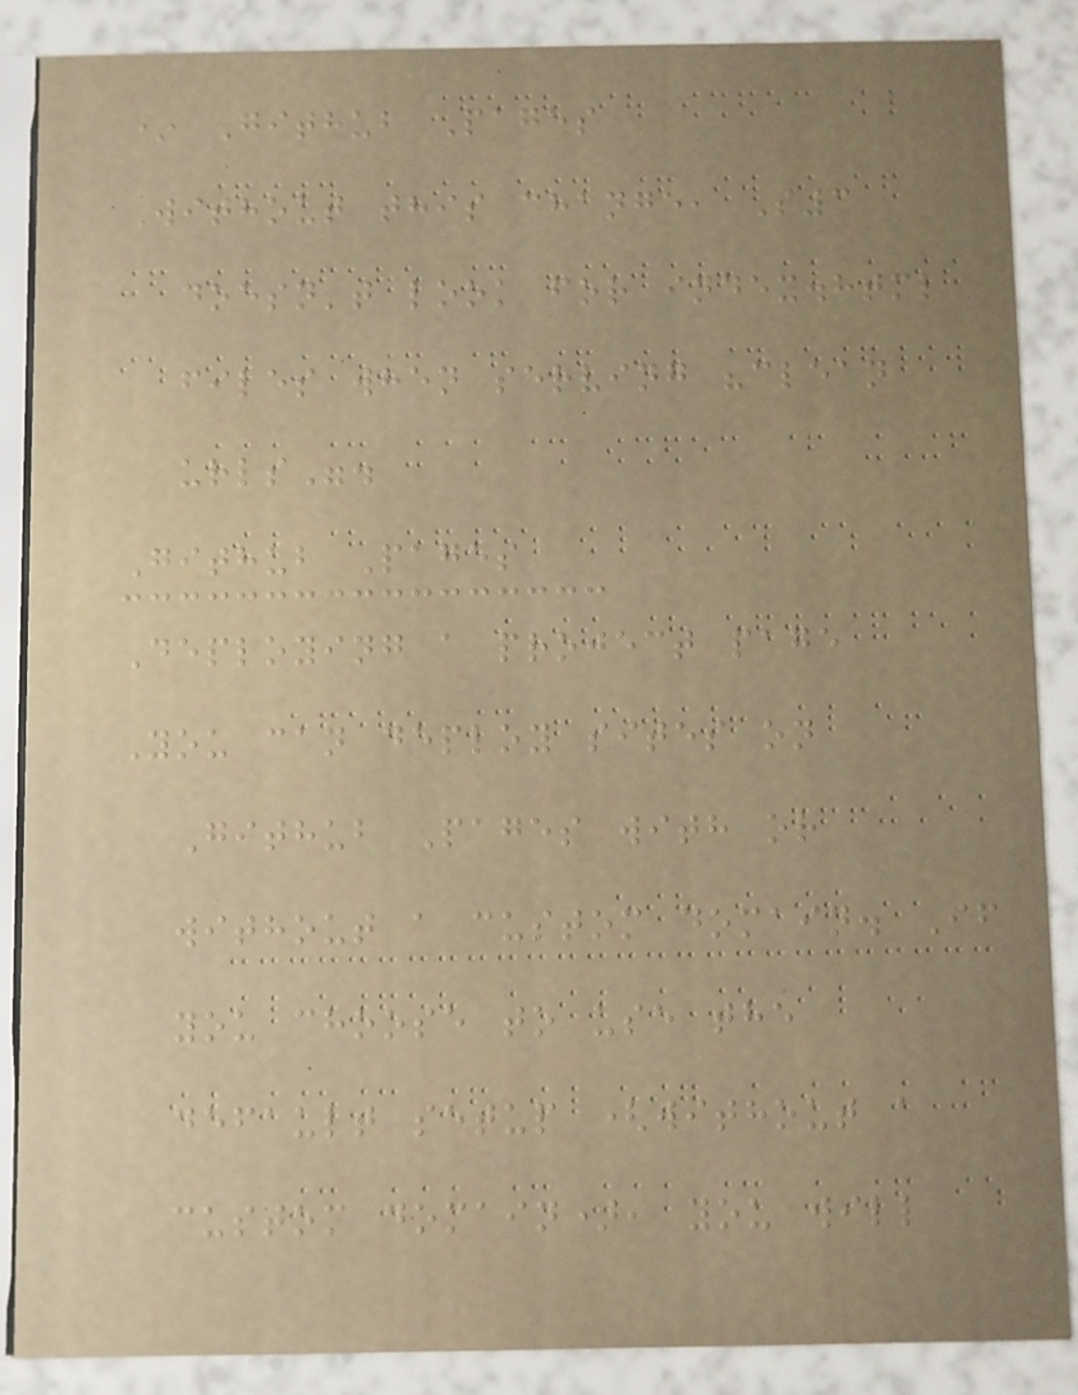* Github Pages
Without this change, S3
doesn't look for index.html
files when serving "clean
urls".
Github Pages
Deploying a project page
You can deploy sites on
Github Pages with or
without a custom domain. If
you choose to use the
default setup (without a
custom domain), you will
